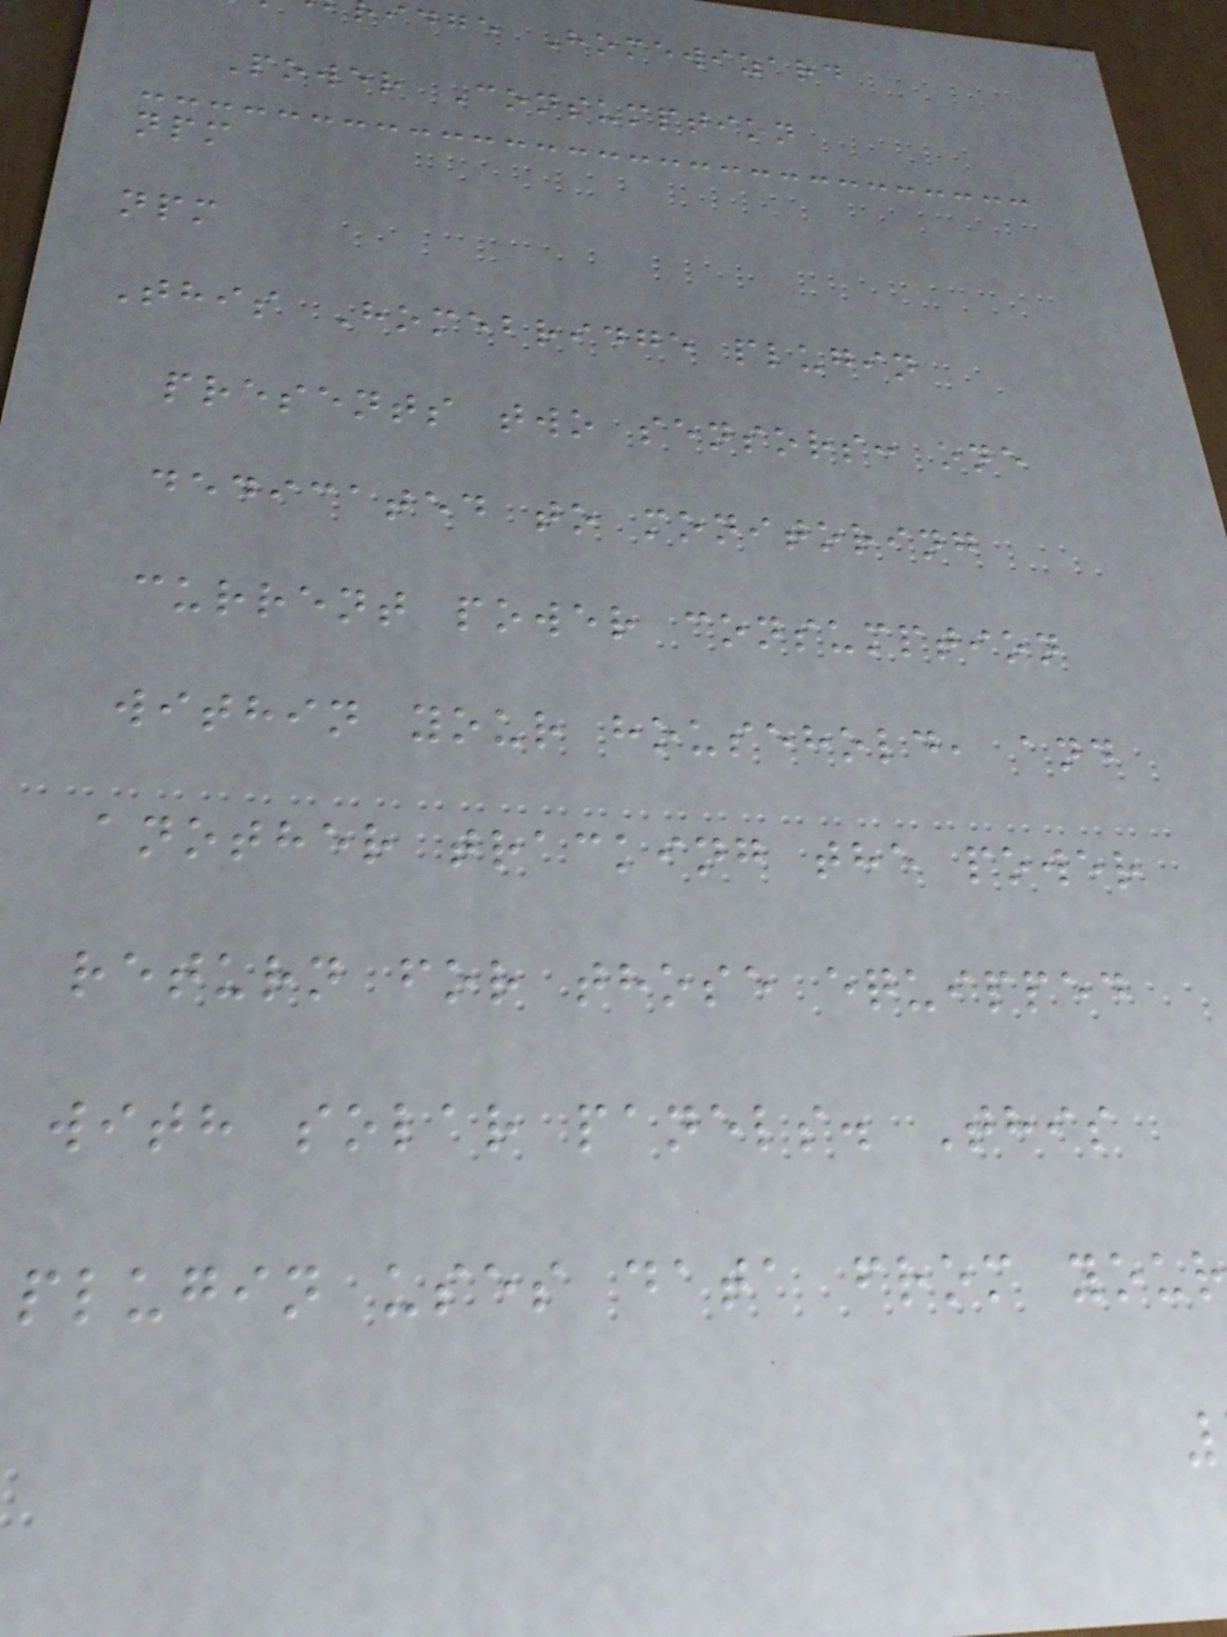idge Homewizard
Power Consumption
npm
npm
This Homebridge plugin
presents two sensors: one
dedicated to monitoring
current power consumption
within your household, and
another tracking the power
return for those equipped
with solar panels. This
plugin uses data from your
